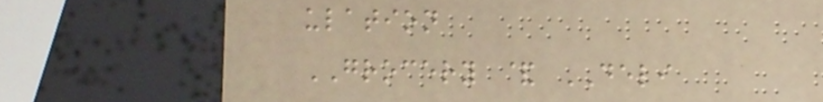ulation
GROCERY & DELI
